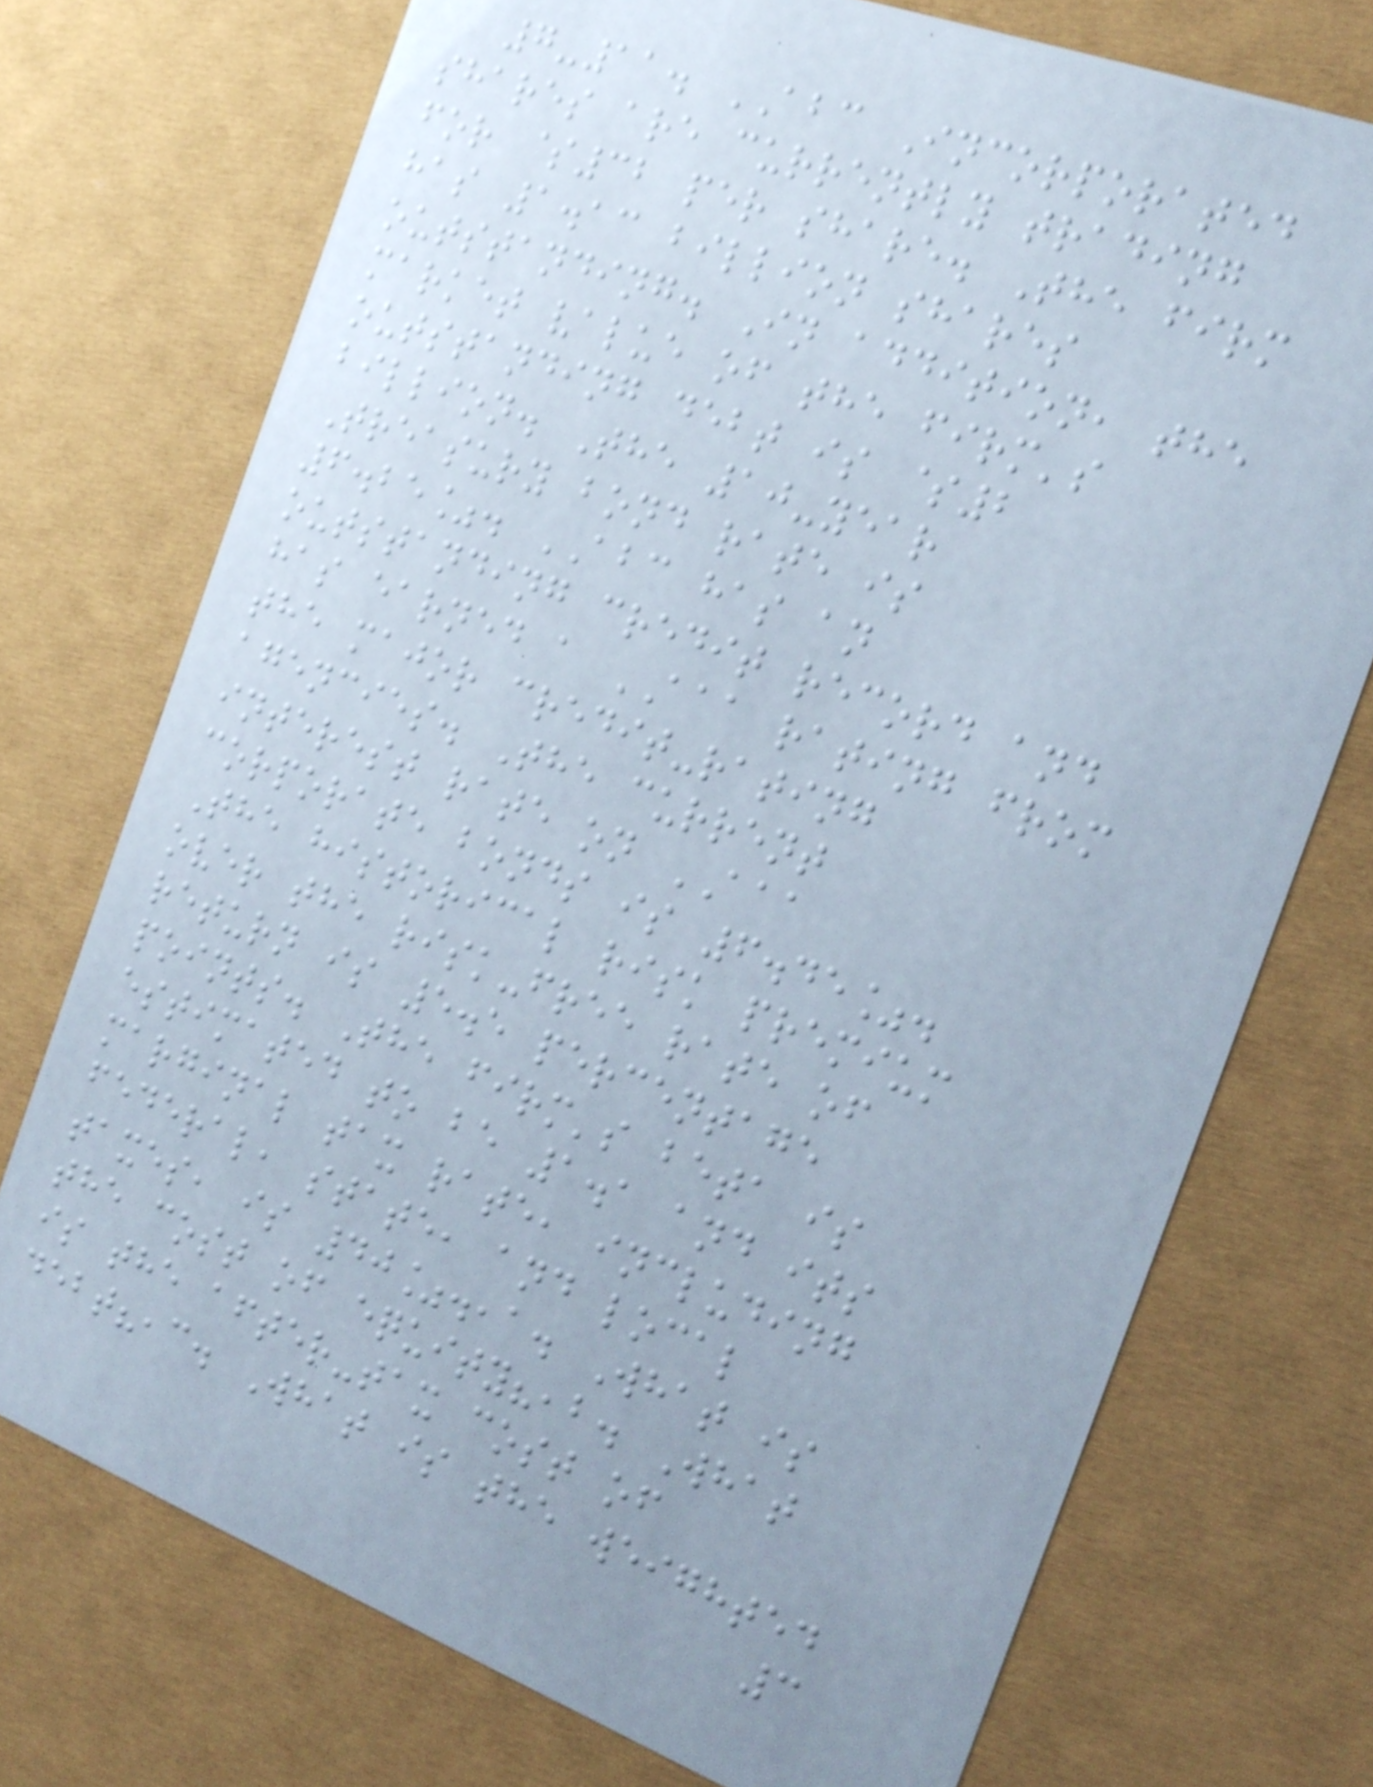7-11. ABC Incorporated
shares are currently trading
for $32 per share. The firm
has 1.13 billion shares
outstanding. In addition, the
market value of the firm's
outstanding debt is $2
billion. The 10-year
Treasury bond rate is
6.25%. ABC has an
outstanding credit record and
has earned a AAA rating from
the major credit-rating
agencies. The current
interest rate on AAA
corporate bonds is 6.45%.
The historical risk premium
over the risk-free rate of
return is 5.5 percentage
points. The firm's beta is
estimated to be 1.1 and its
marginal tax rate, including
federal, state, and local
taxes, is 40%.,a. What is
the cost of equity?,b. What
is the after-tax cost of
debt?,c. What is the weighted
3
